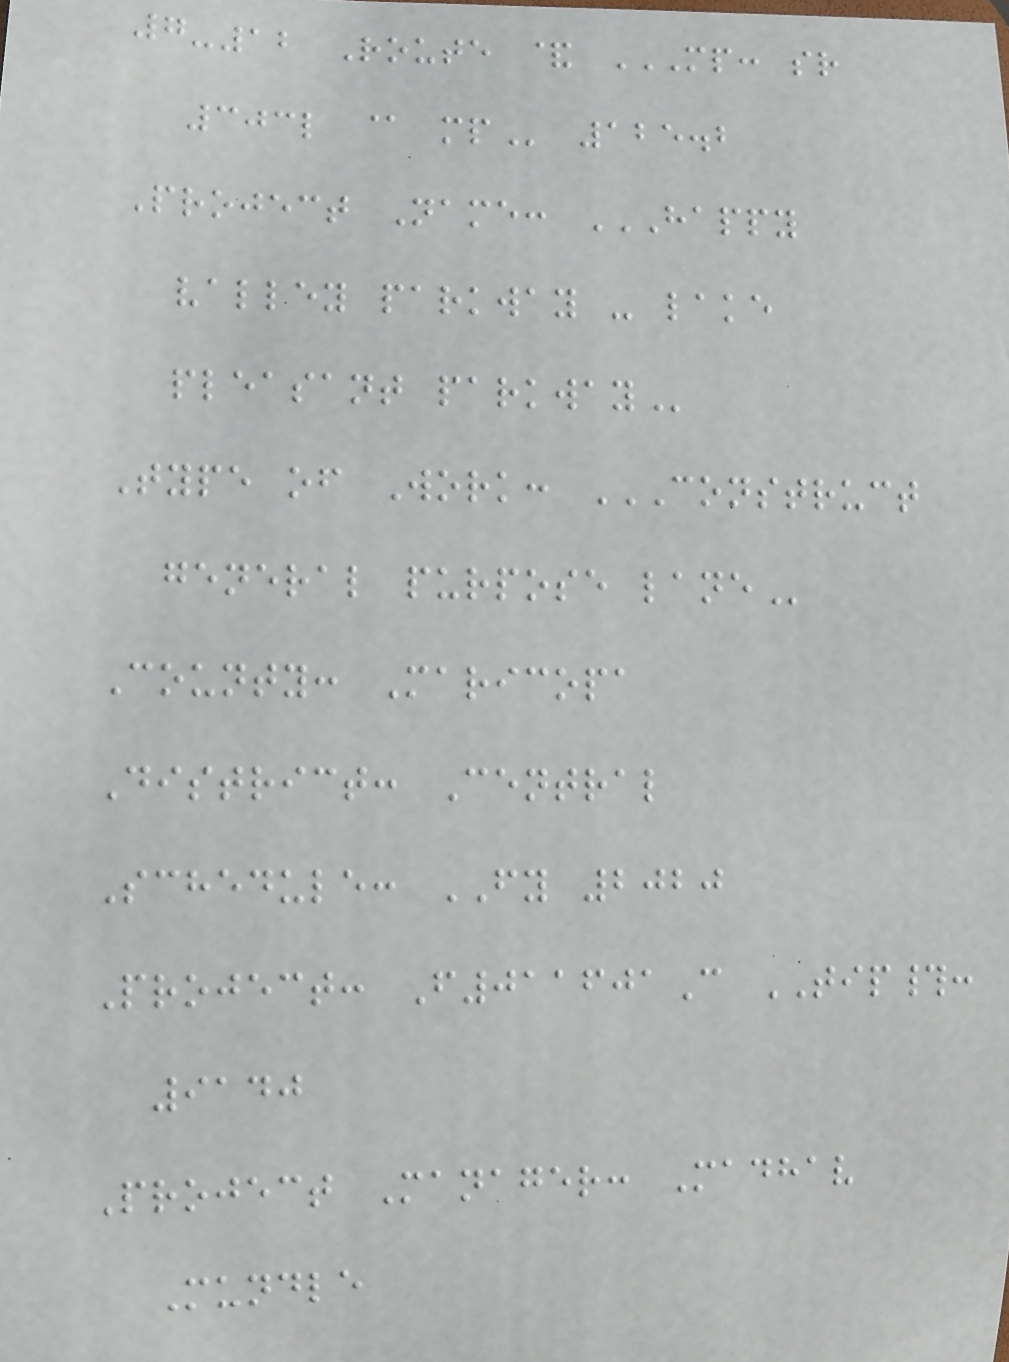7-12 Route & MP: SR
303L @ MP 125.2
Project Name: HAPPY
VALLEY PARKWAY - LAKE
PLEASANT PARKWAY
Type of Work: CONSTRUCT
GENERAL PURPOSE LANE
County: Maricopa
District: Central
Schedule: FY 2020
Project: F011601C TIP#:
9140
Project Manager: Madhav
Mundle
